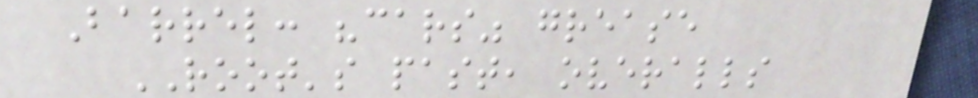Barrel: "cars" grease
ROOT's past, overalls
